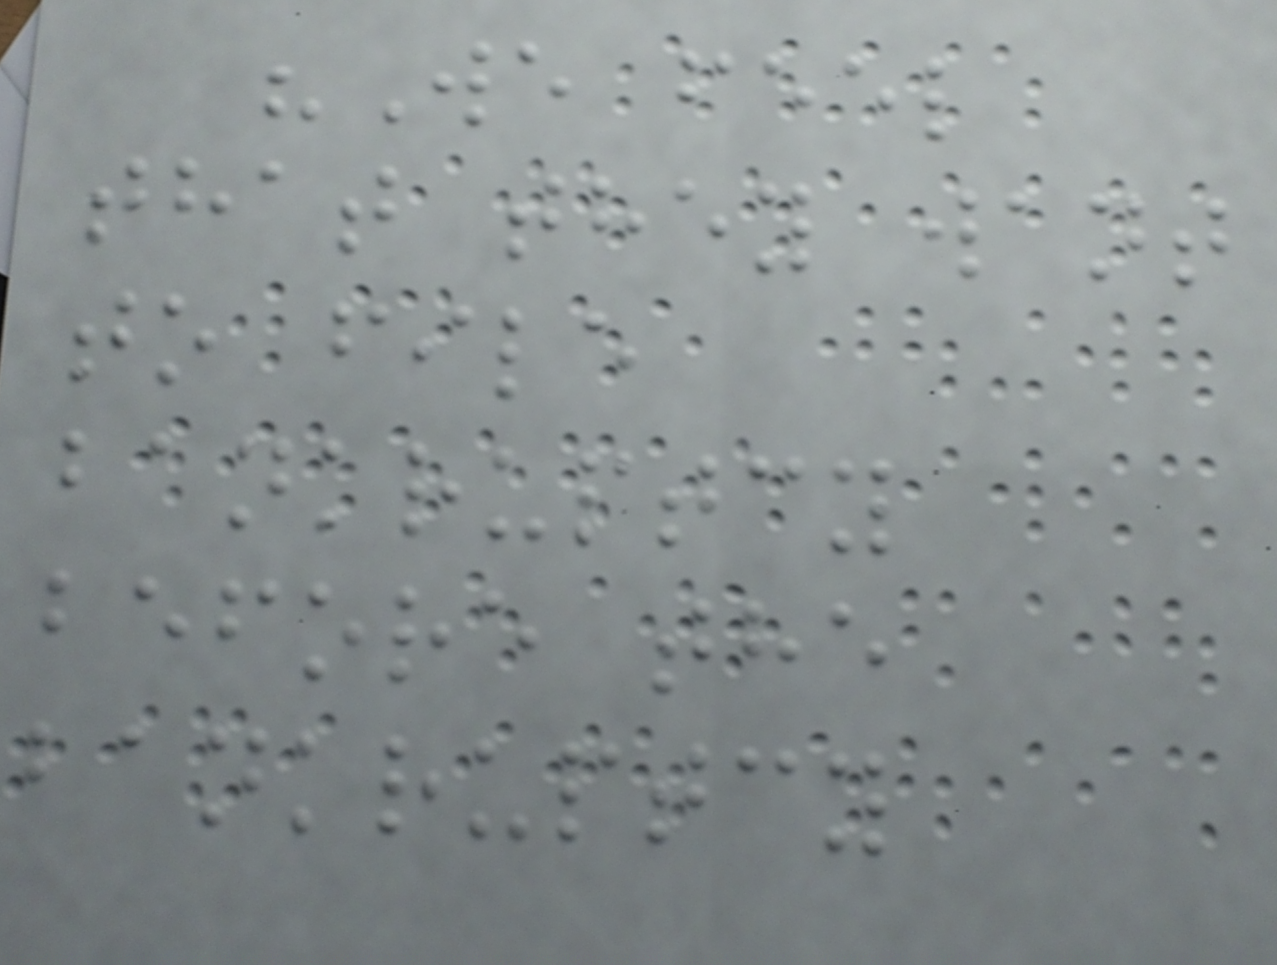"We feel
that they want
to file
bankruptcy
before the
bankruptcy
